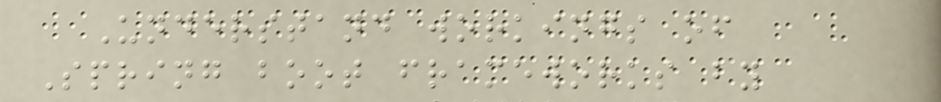Understand workings of
Spring boot frameworks by
